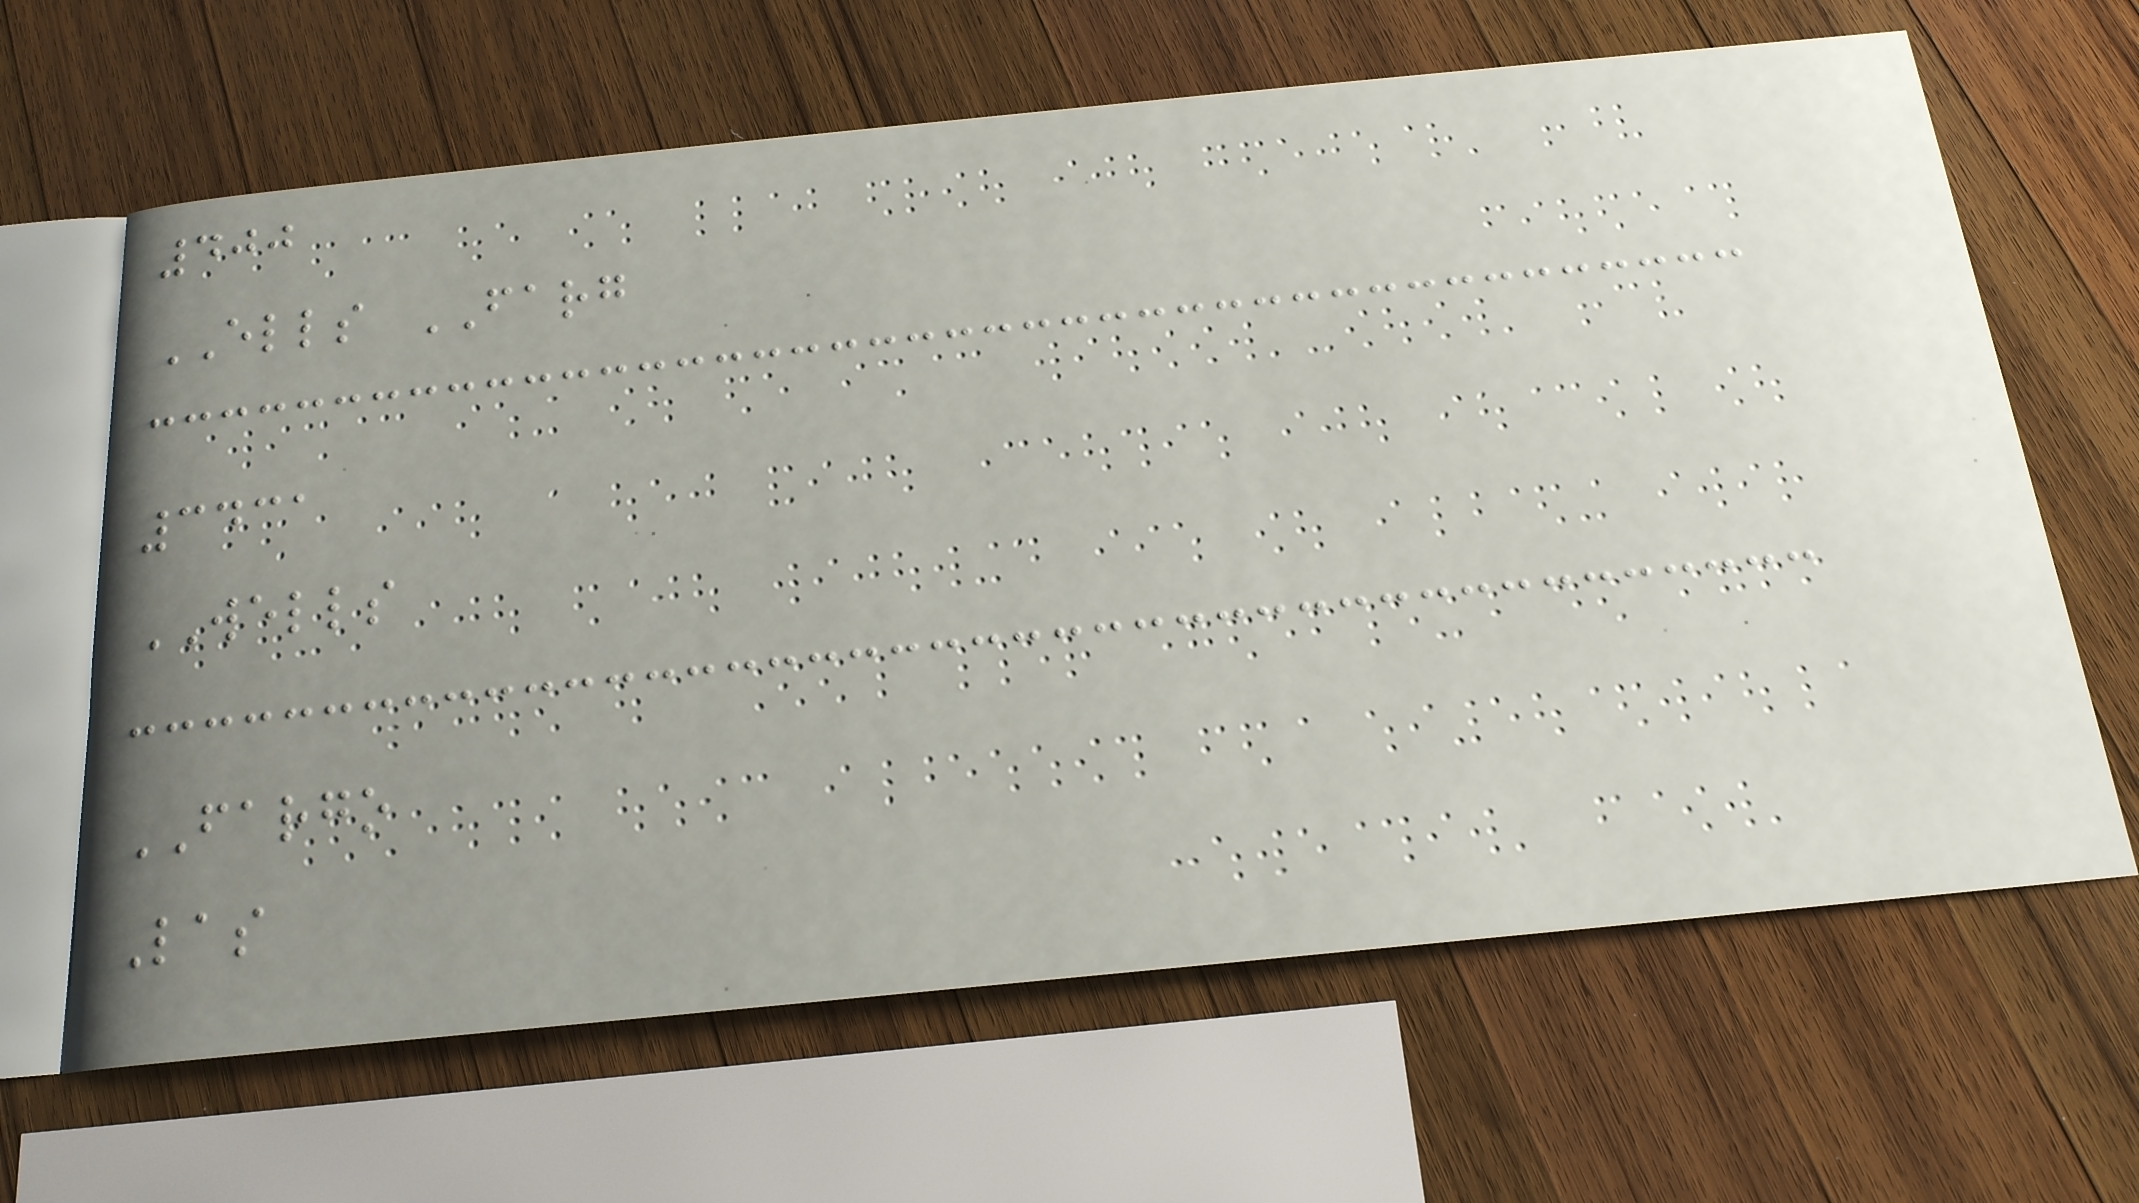400
ELLS FARG
3431
WELLS
FARGO
Las
